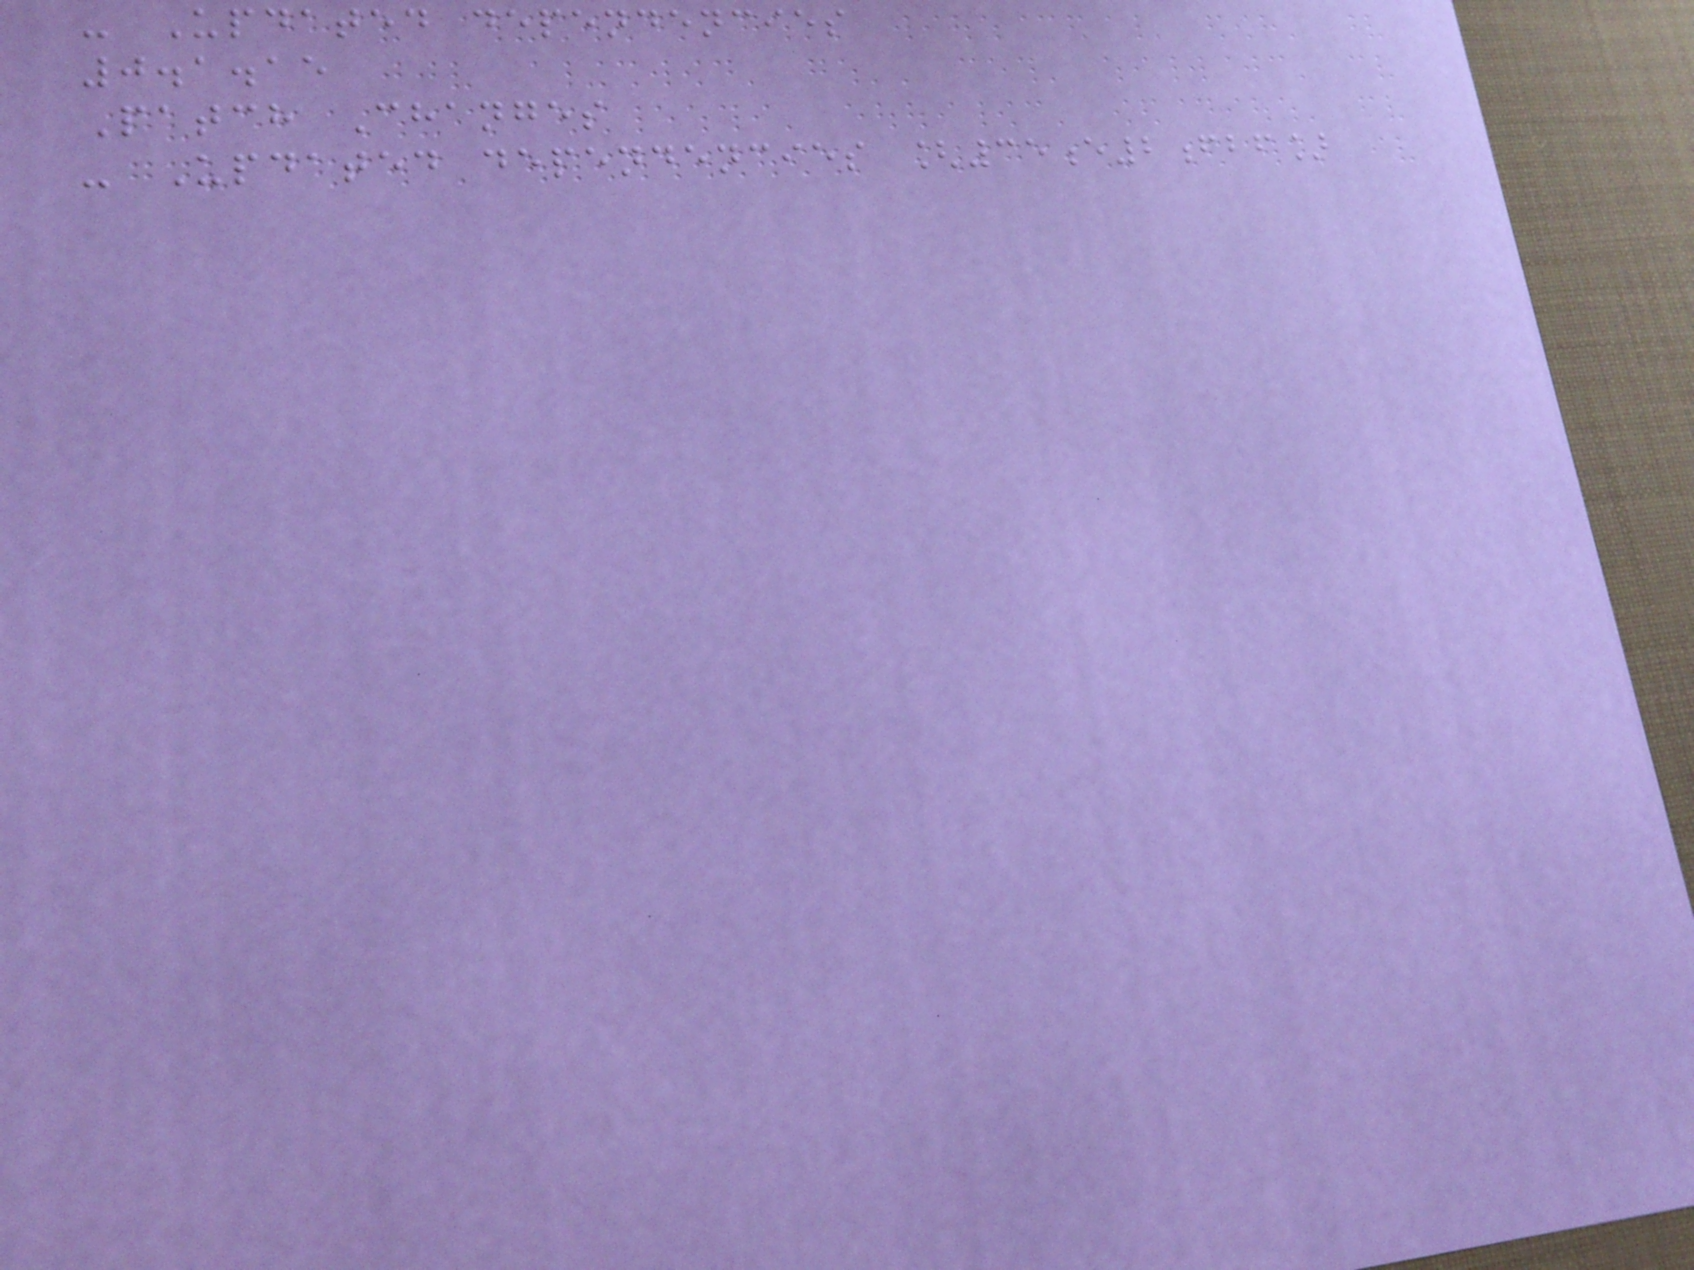- Updated dependencies
0.1.15
Patch Changes
- Updated dependencies [35e2fbf]
